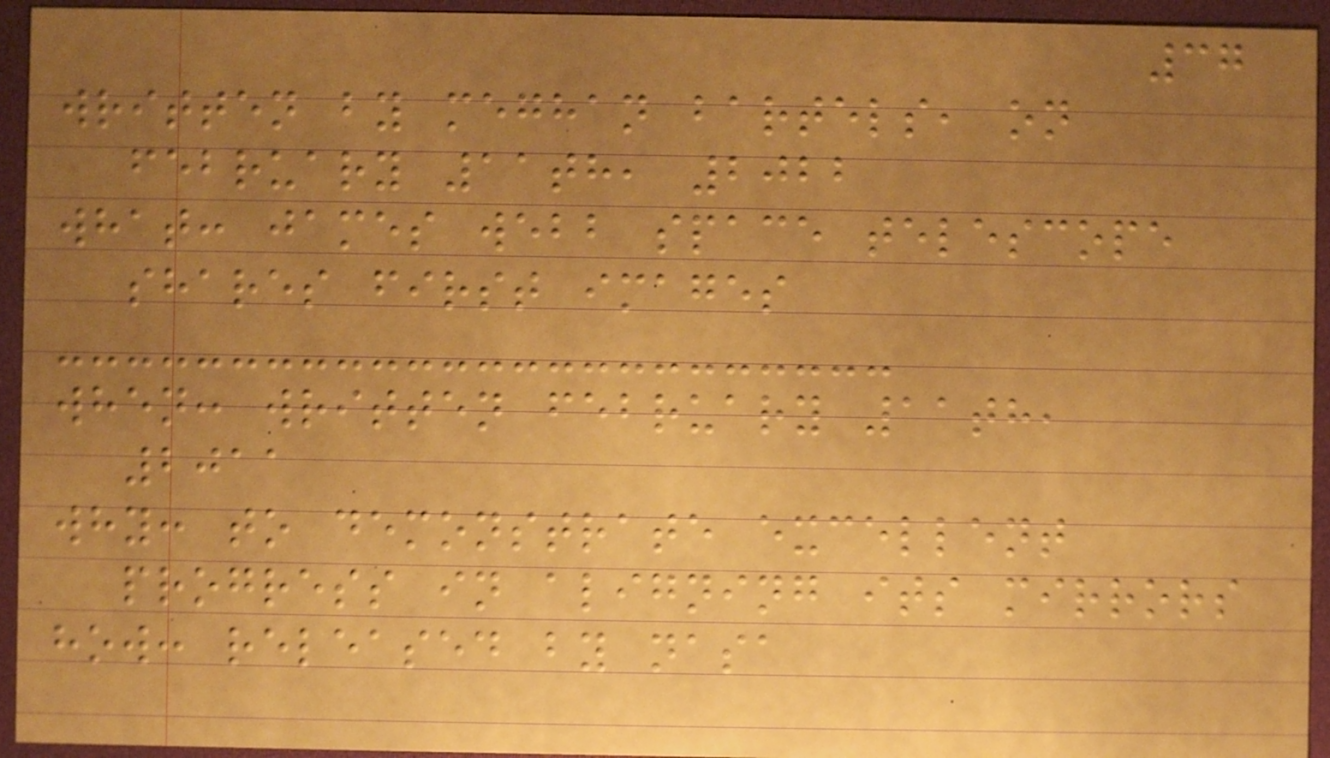37
written by meghan bartels, on
february 11th, 2022
what: james webb space telescope
shares first images
when: written february 11th,
2011
why: to demonstrate excellent
progress in aligning its mirrors
how: released by nasa
